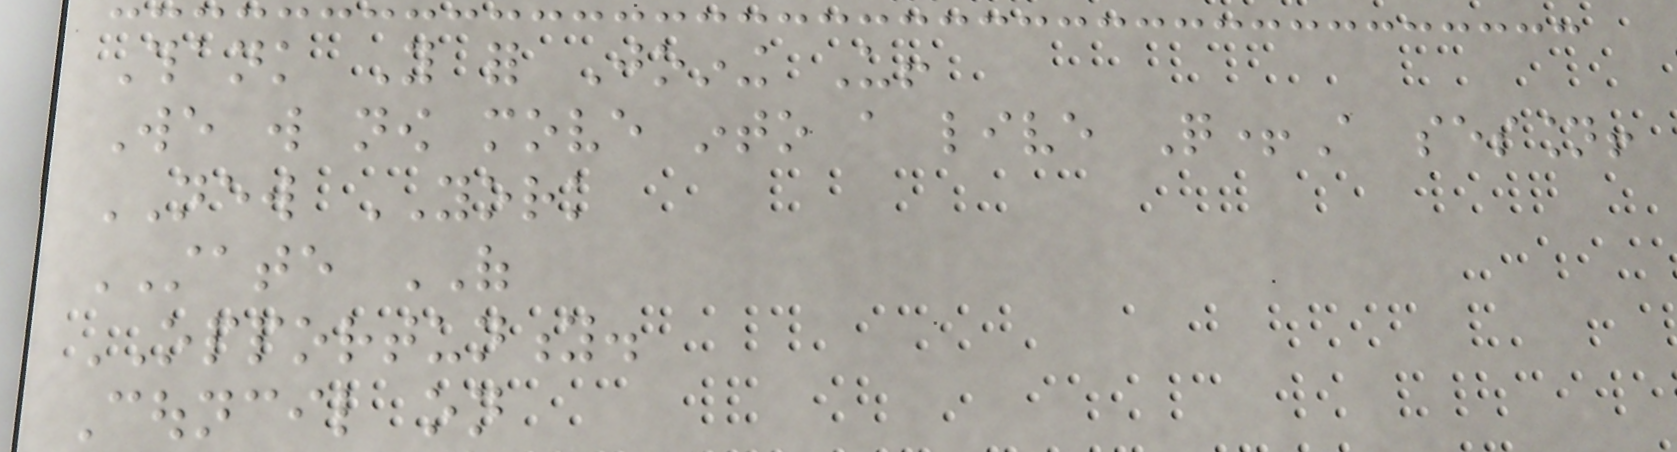Thank You for Joining Us!
We will now move into a live Q+A session!
NEW YORK
STATE OF
OPPORTUNITY.
Council on
